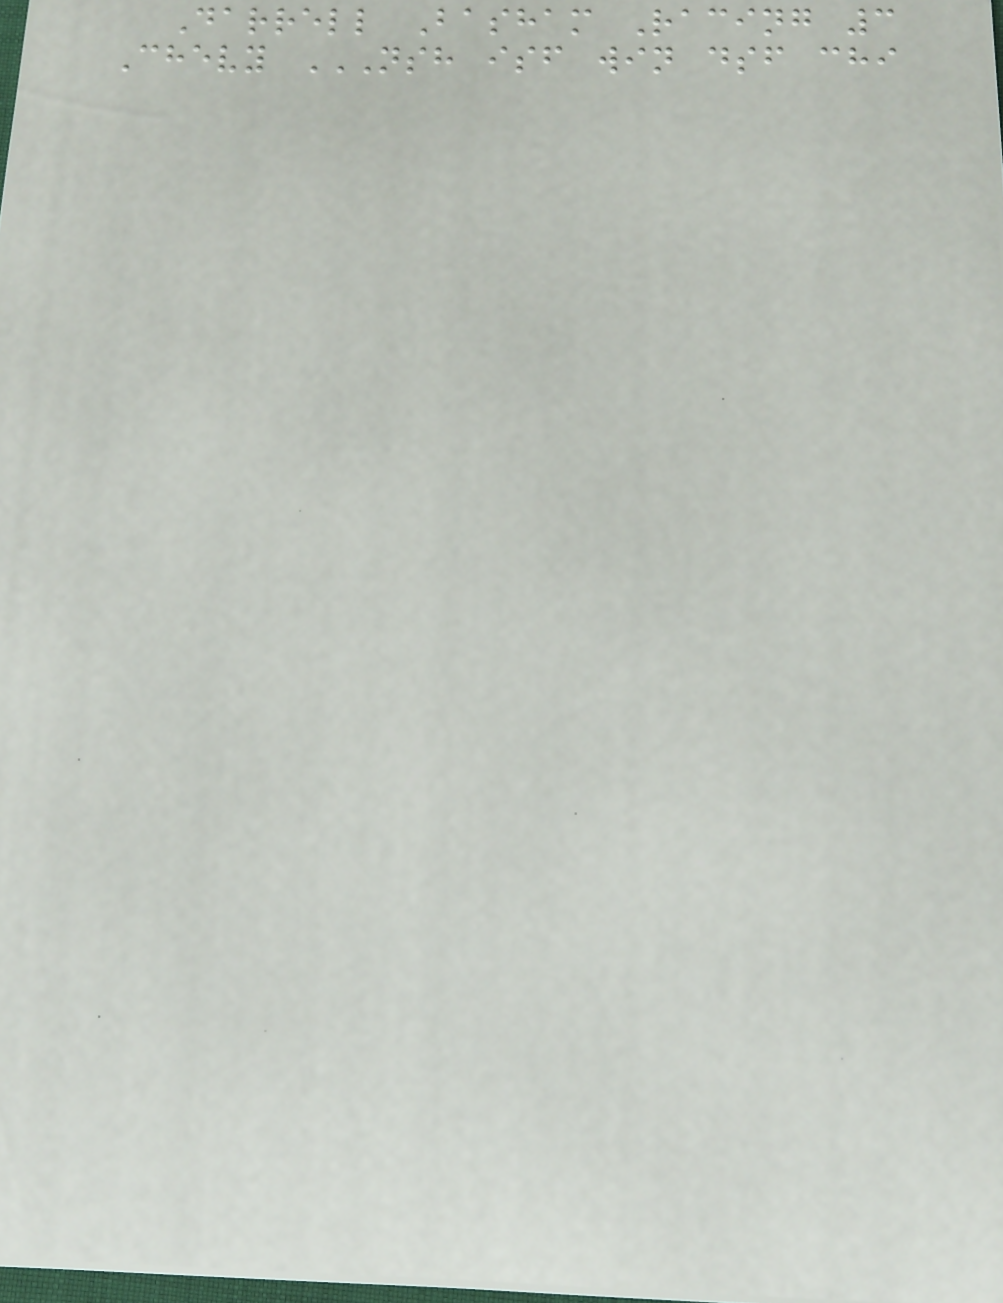Darrell Basham Racing 3
Chevy NSH ISF WIN DSF CHI
